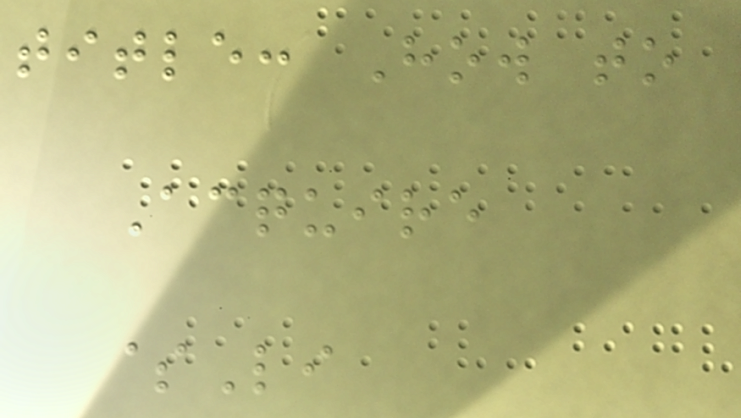title: How to
Acquire
$Li
